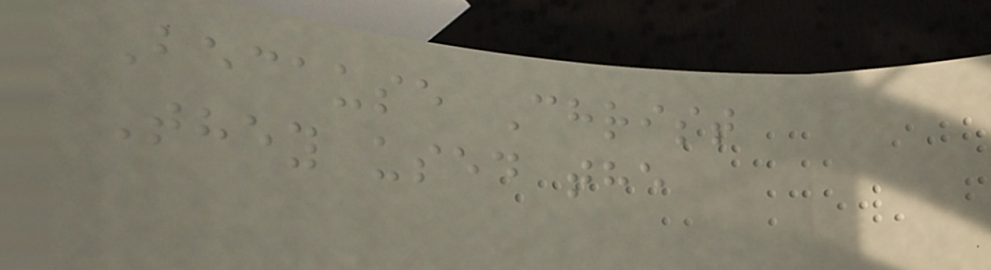Because Christ
They used the
